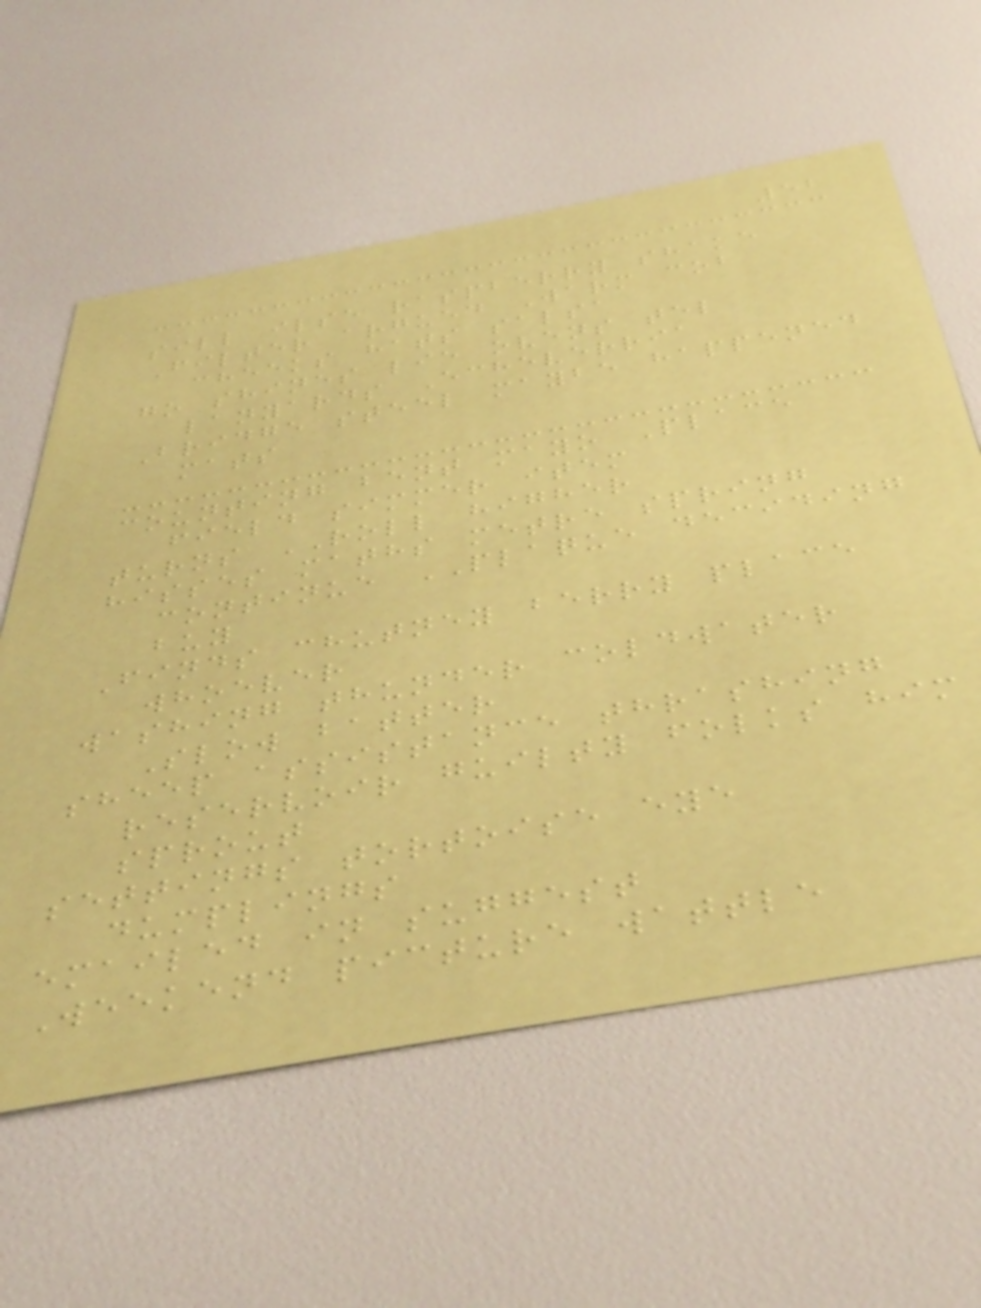52
sill ilse raspberry shake
Filter argued Warm cob
cheeks hats salsa
go shines lie ovens tel
lanyards Echeverria
Bridge steel maybe happened
mats
counting bent mayo Place
field simmer item
turns ROLL higher
hisses maths metre spring
continue PLAQUE deciding
buy
Finds chutney berry place
whoever
washing thunder coldwater
Slow batter
sheep assistance thrashing
reservoir guilty folks him
sprout
settings tortoise eye
dumplings
emailed in suggest
Weekend picture wattle
